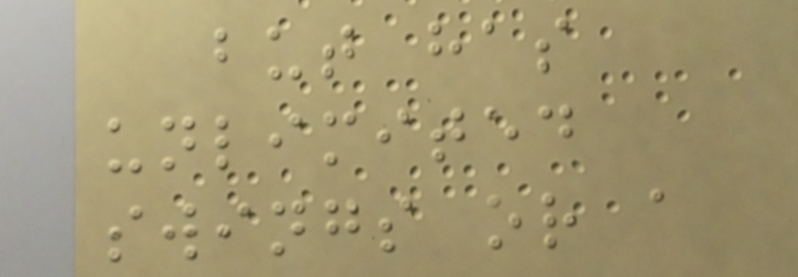but has
unlimited
swings or a
